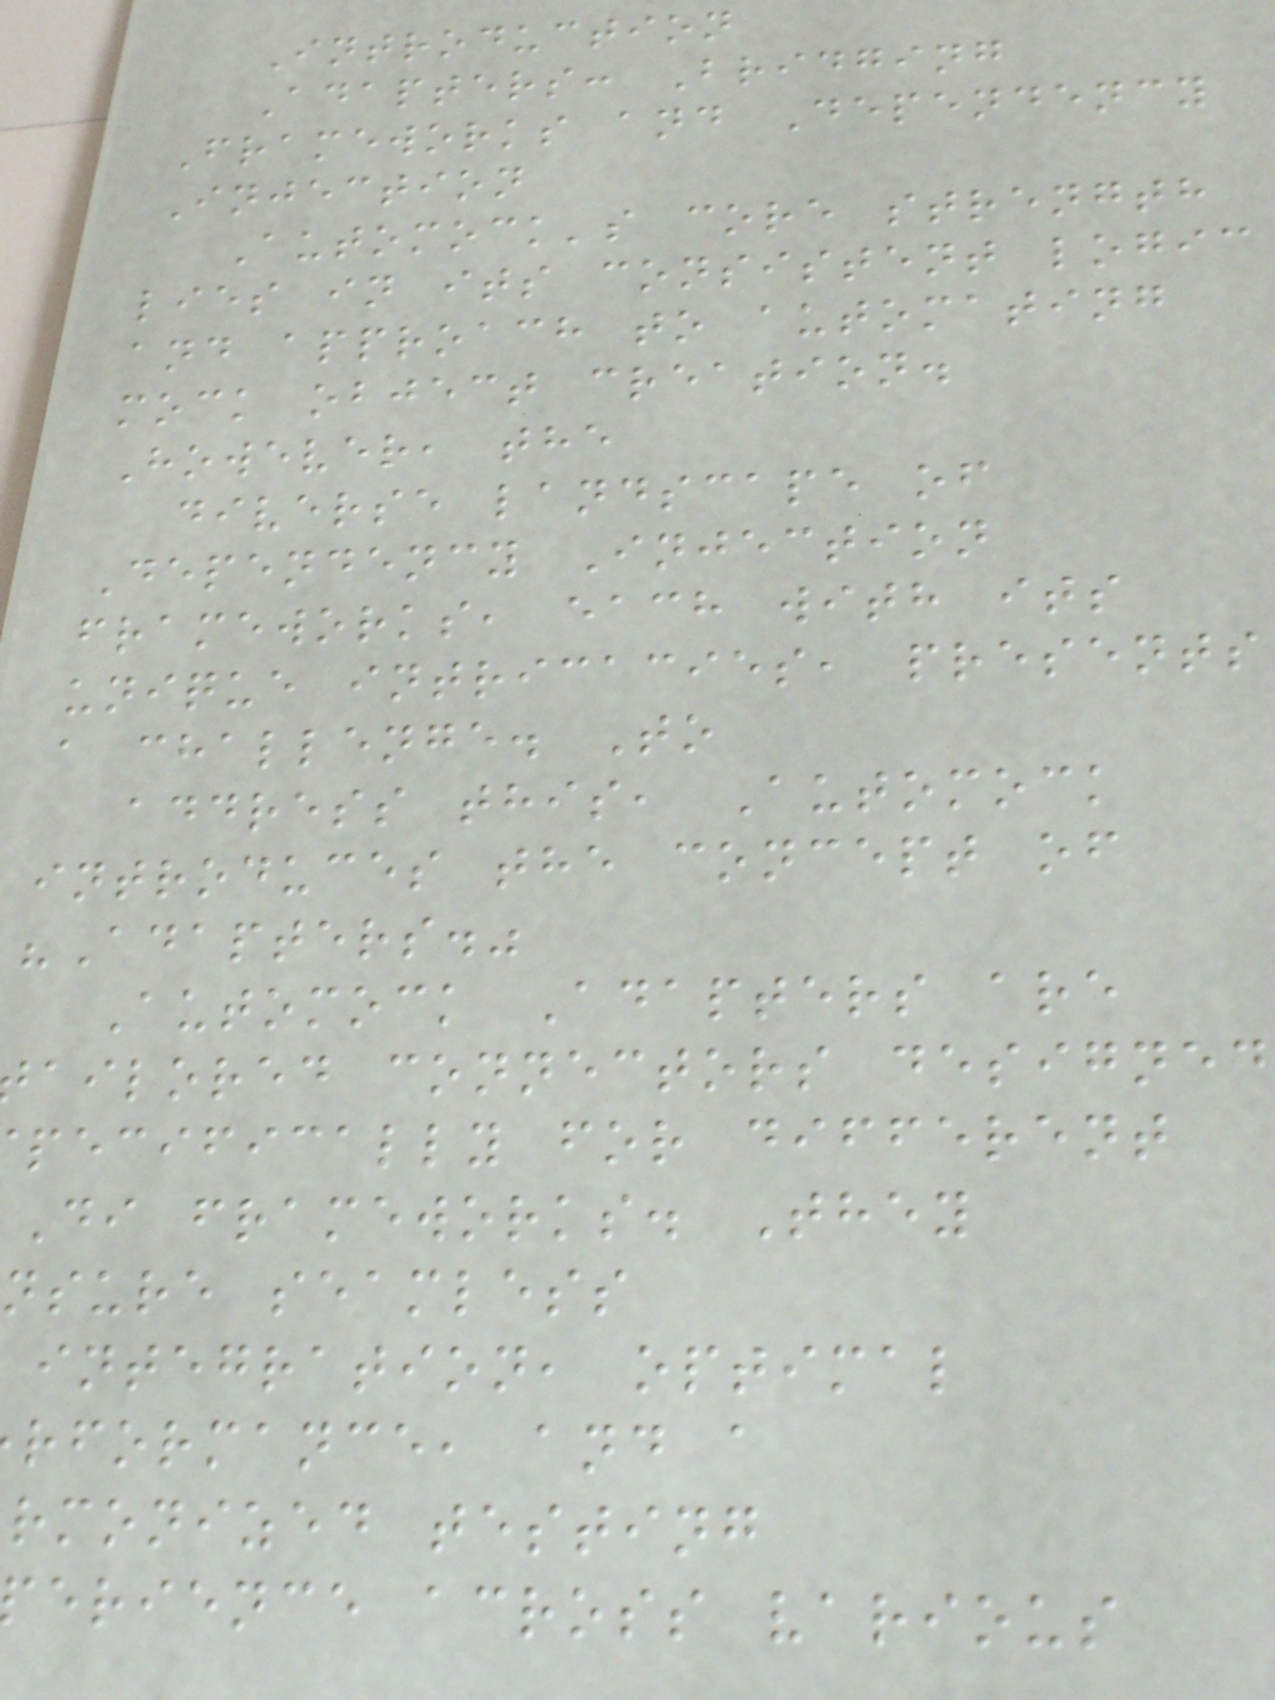Introduction
Adapters: Bridging
Frameworks and Dependency
Injection
Automock's core strength
lies in its consistent logic
and approach to automating
mock object creation.
However, the
diverse landscape of
Dependency Injection
frameworks, each with its
unique intricacies, presents
a challenge. To
address this, Automock
introduces the concept of
"Adapters."
Automock Adapters are
ailored connectors designed
pecifically for different
di frameworks. They
nsure seamless
integration, optimal
rformance, and a
rmonized testing
erience across various
